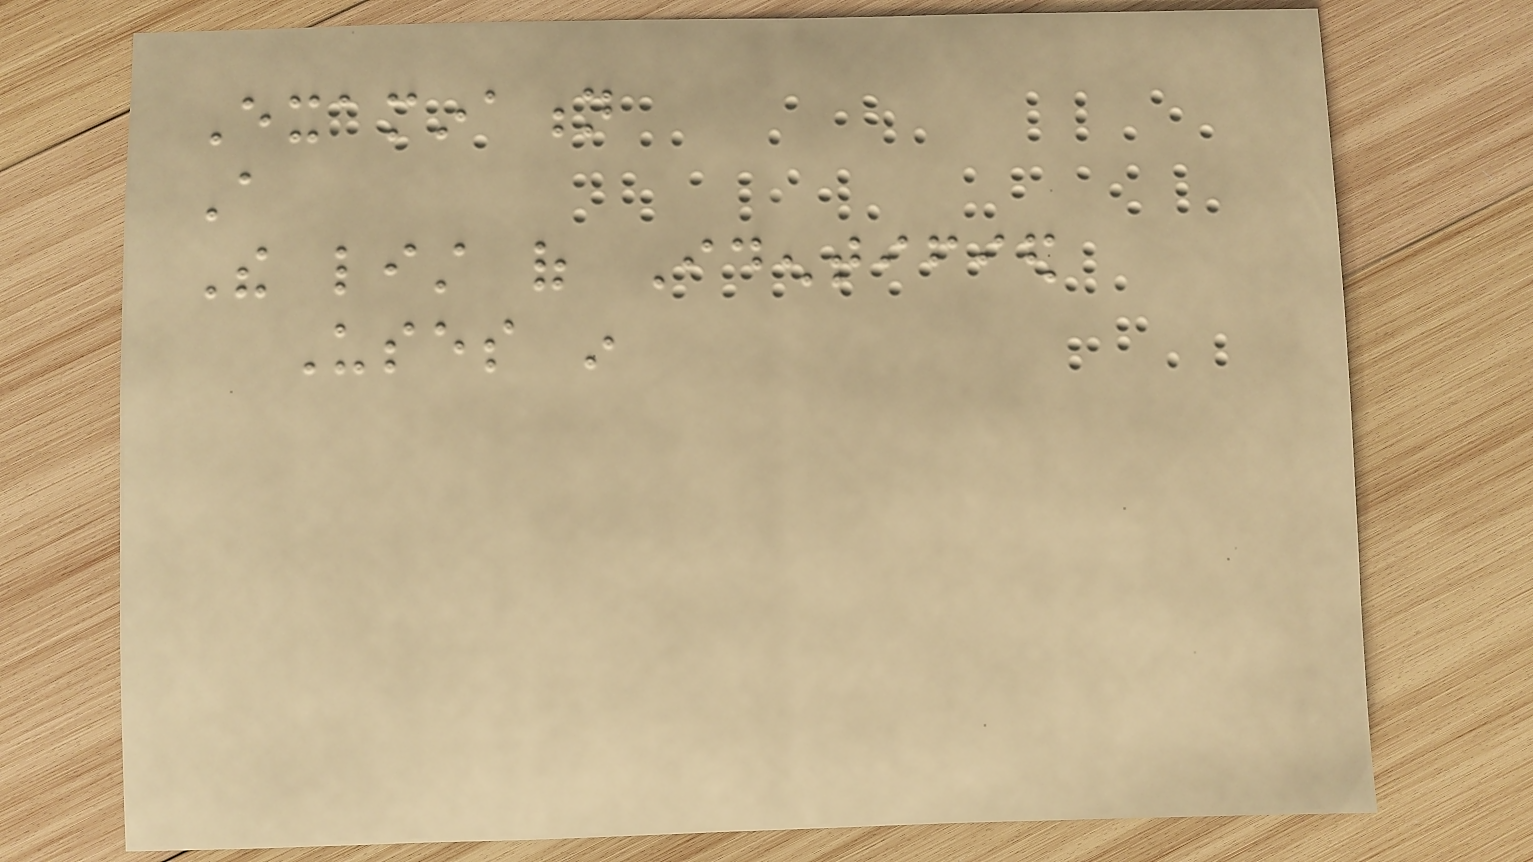Examination
A
The list of Identified
Uses in
